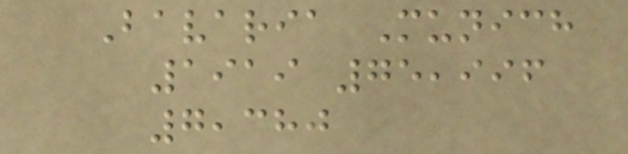Bavaria Munich
1919 75,996
7,380
